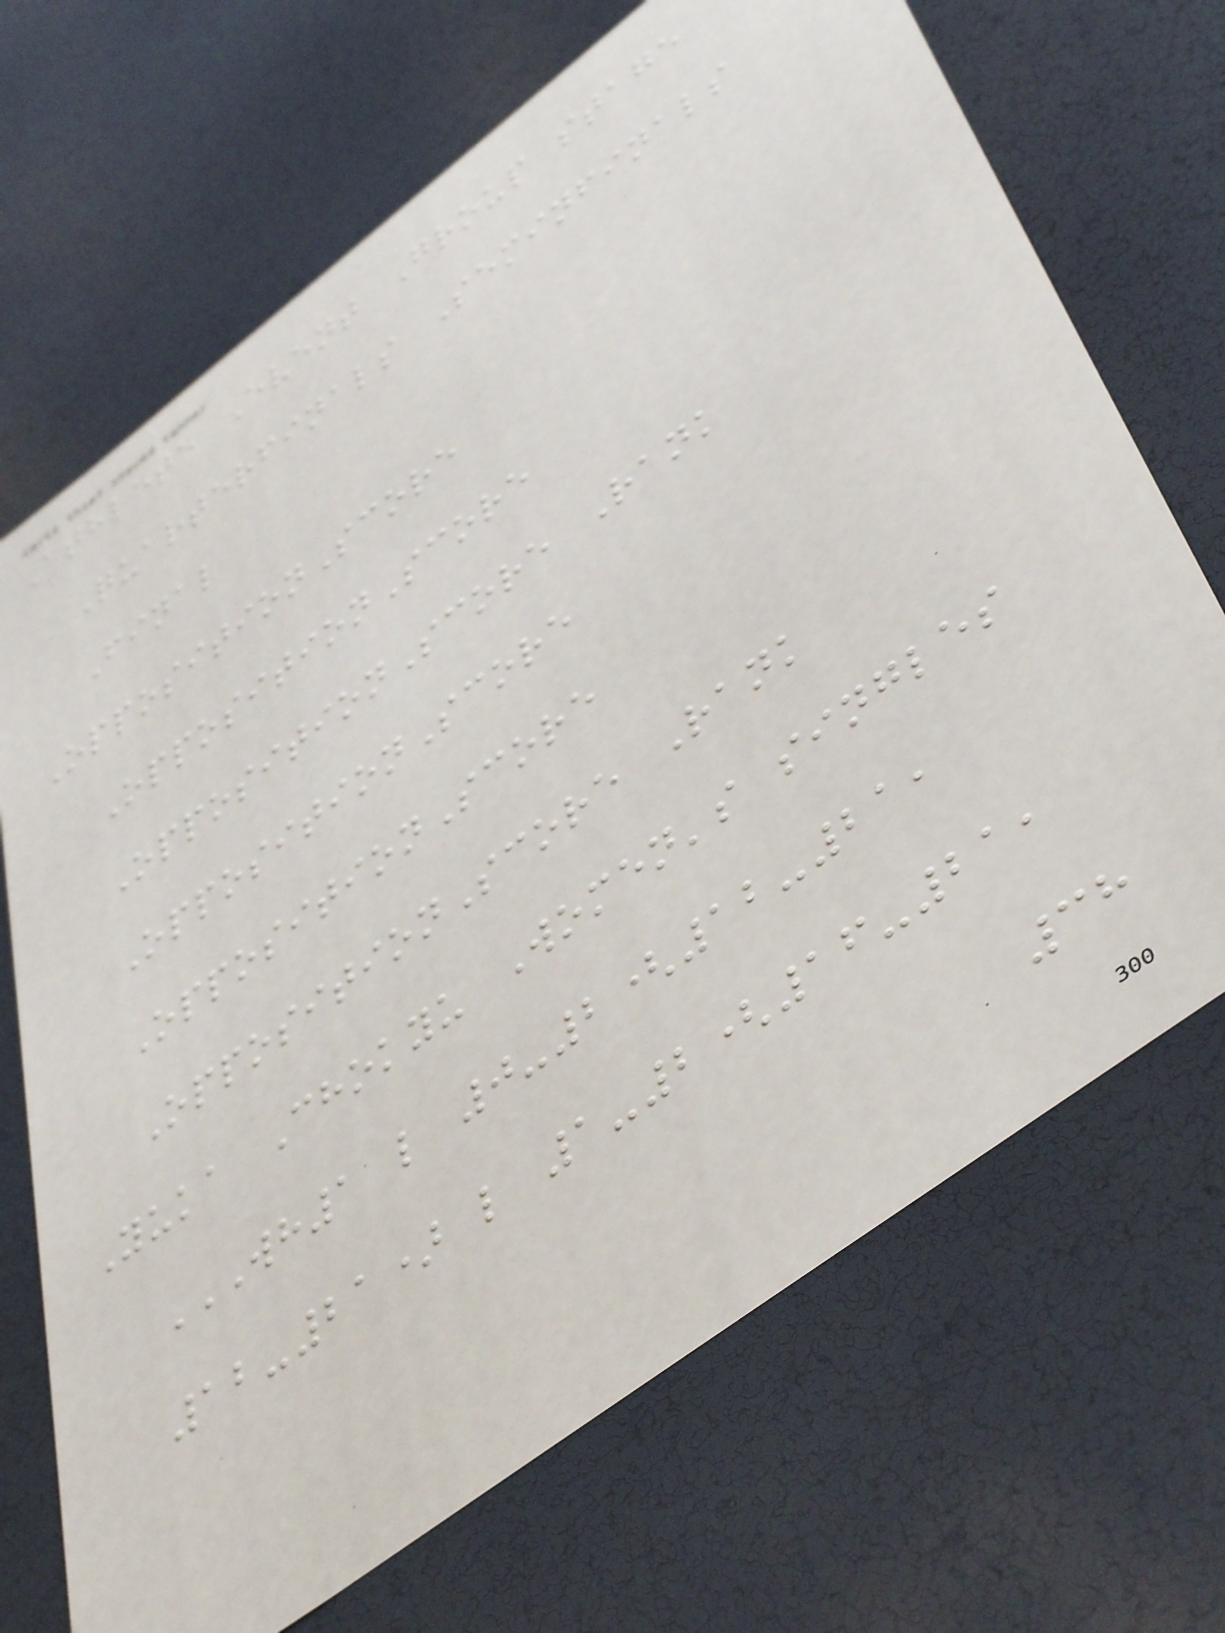Athlete Event Group stage
Quarterfinals Seminfinals
Final
OppositionScore
OppositionScore
OppositionScore Rank
OppositionScore
OppositionScore
OppositionScore Rank
Yuka Chokyu Women's singles
WH1 L 0-2(12-21,
12-21) L 1-2(16-21,
38
